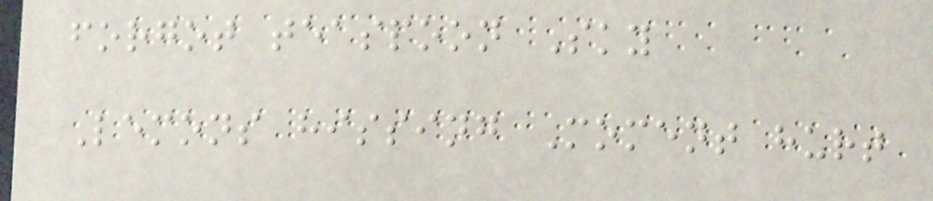forgot teaspoon Sky
Lemons hissing Moment hurt
